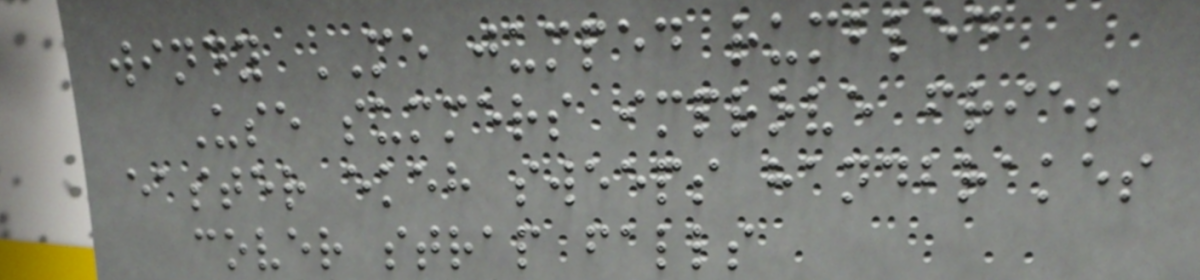windy ME jumped rumbled
Use summers improve fries
easter ekeh sweeps handbrakes
cover strap falls
